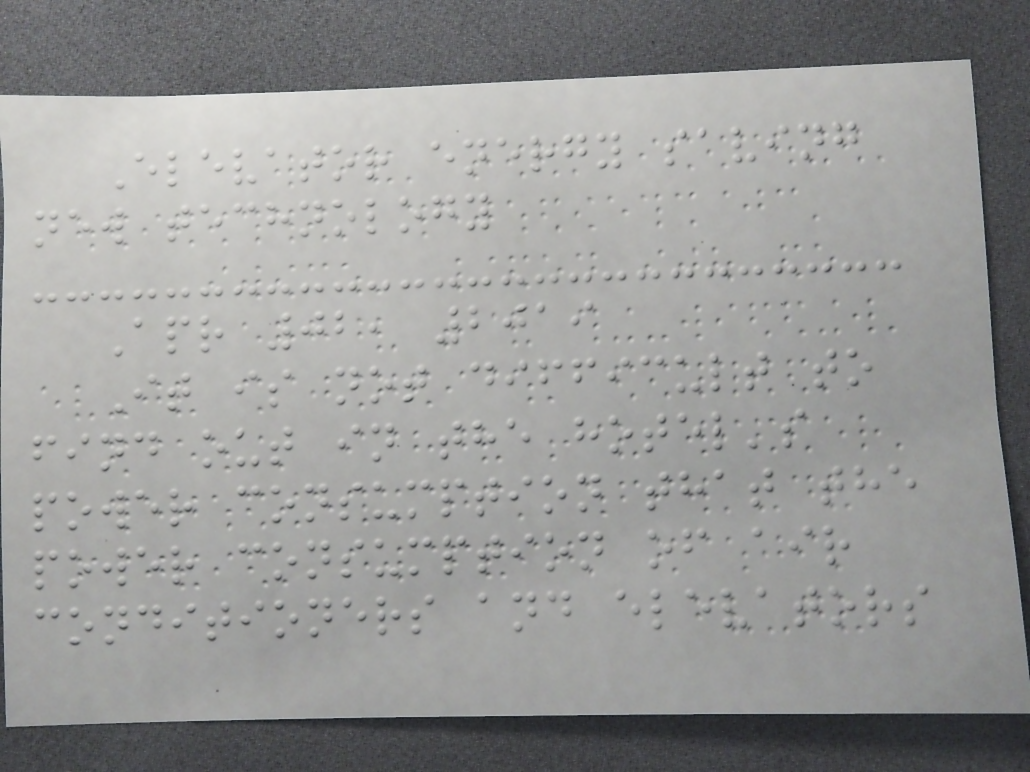Elevator energy saving
new technology
Apr 02, 2019
It is not difficult to
find out in the hotel's
power consumption that the
power consumption of air
conditioners and elevators
